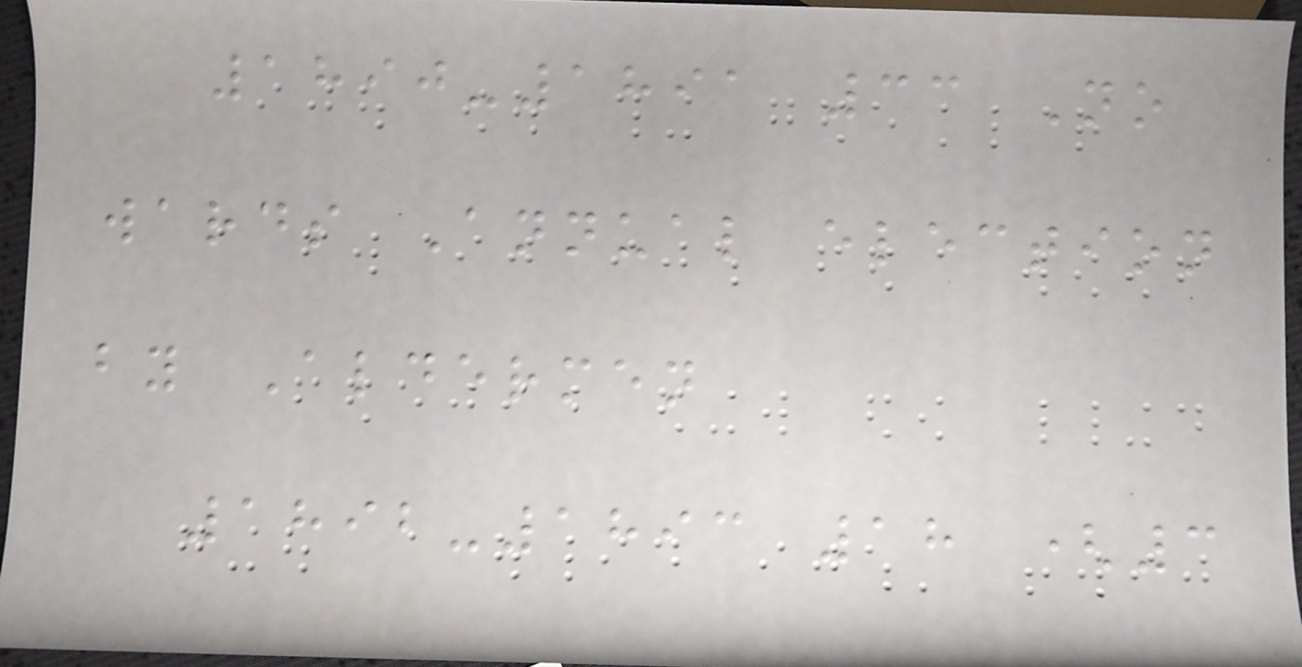1890-1891 33 No
wards Annual election
by Aldermen
1892-1893 18 (3
